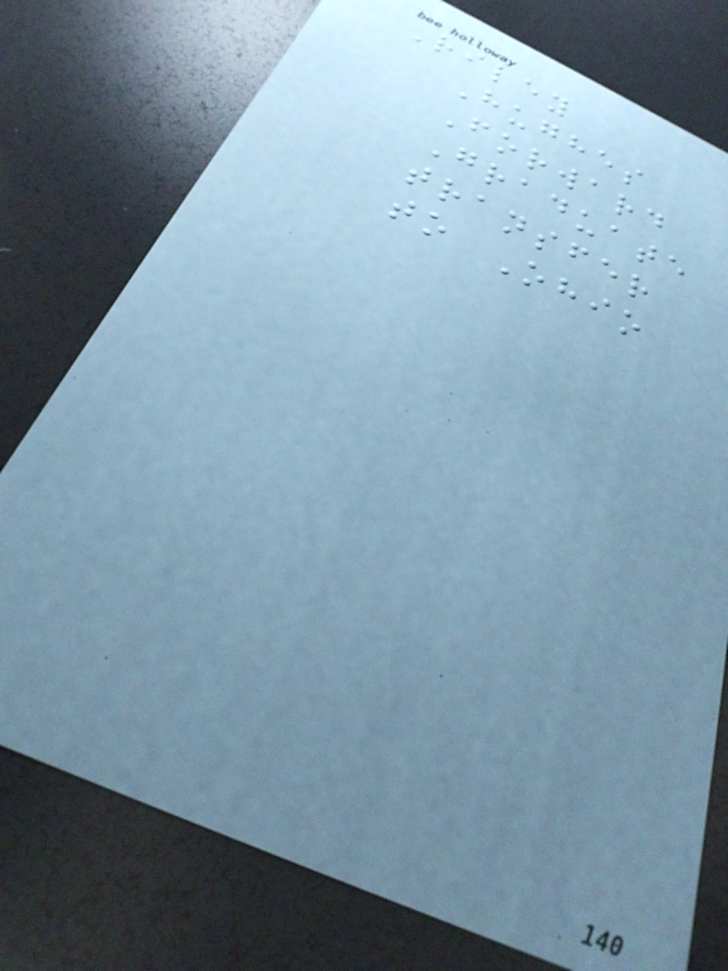Riley
Hughes
Forward
Graduate
transfer
to Ohio
